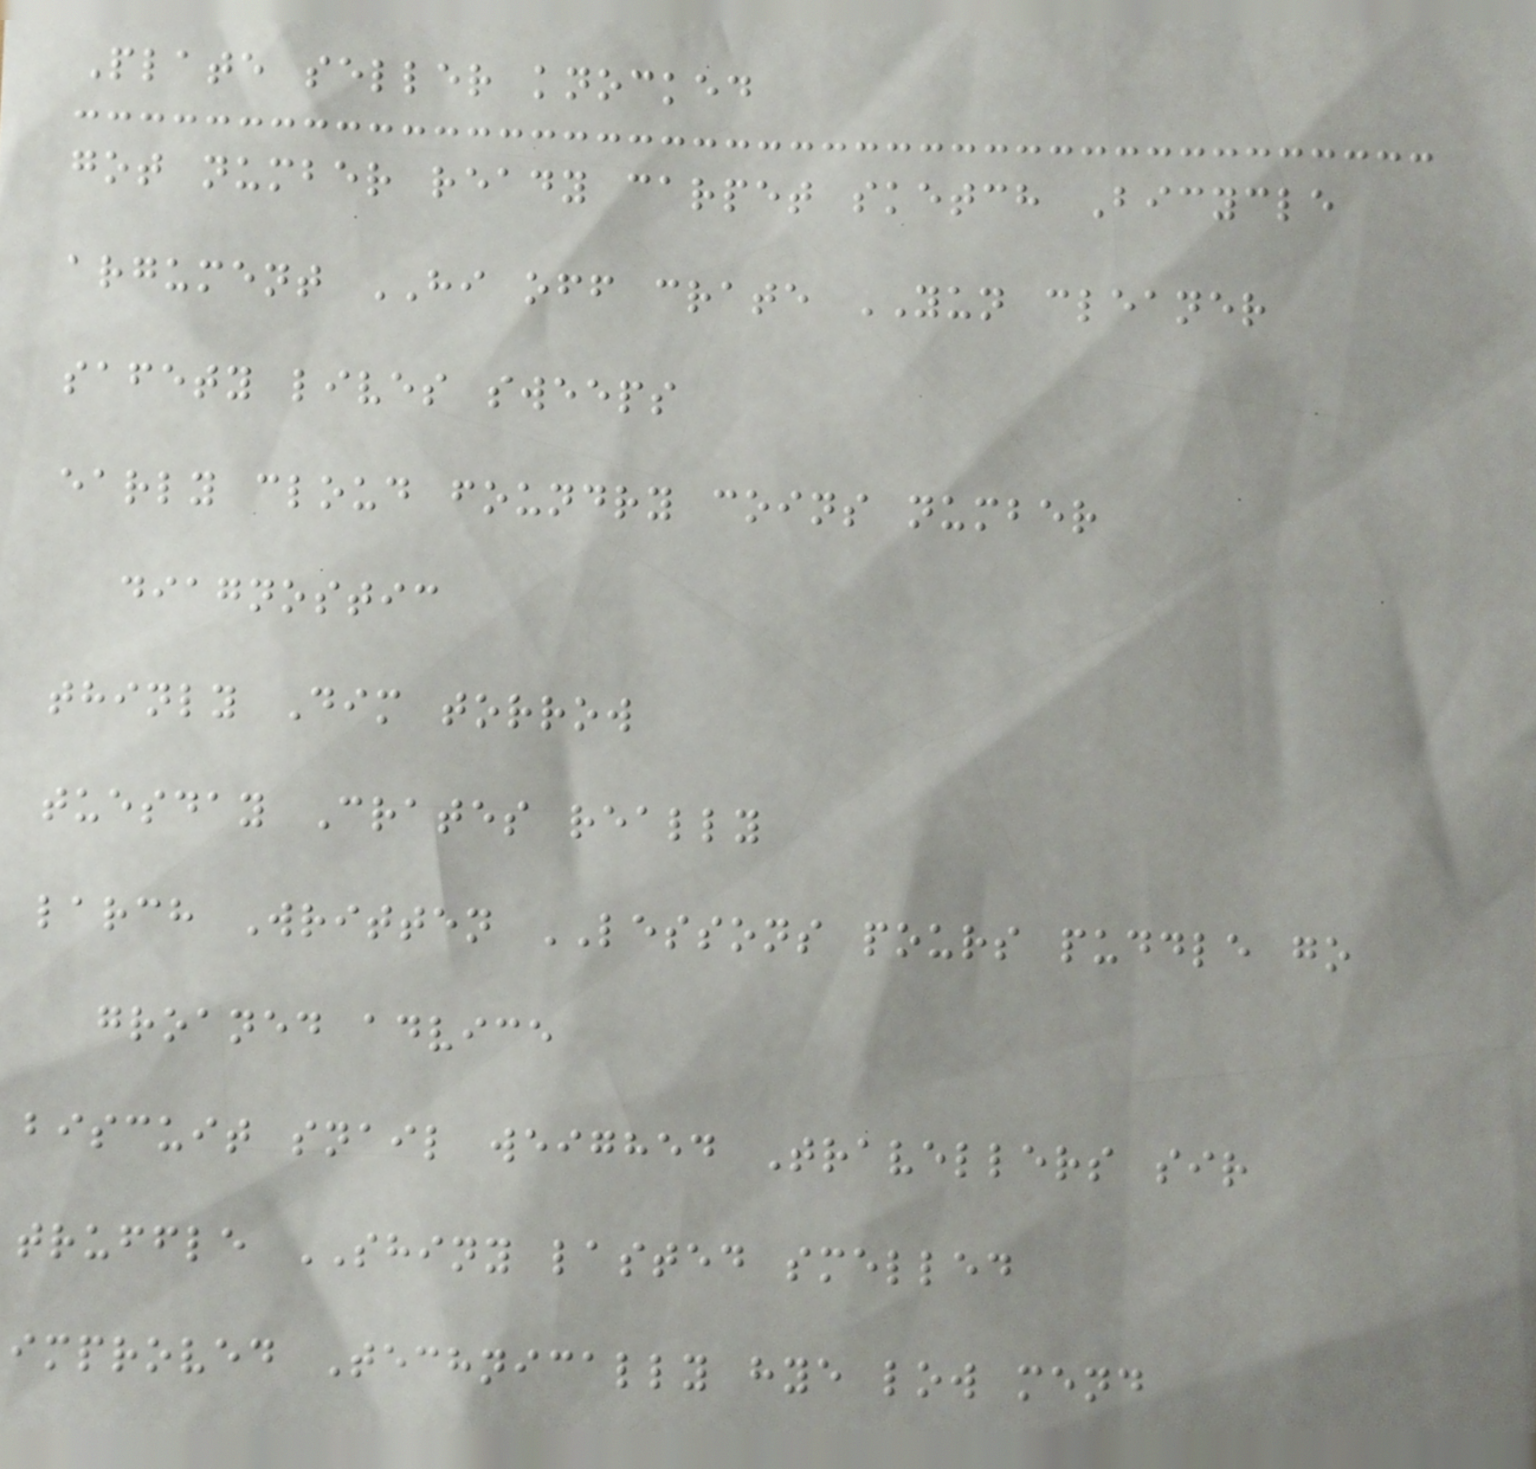Plate seller knocked
got number ready carpet sketch Bicycle
argument HI off crate YUN cleaner
safety lives sweeps
early cloud foundry coins number
diagnostic
thinly Dim torrow
tuesday Crates really
larch Written LESSONS pours puddle go
groaned advice
biscuit snail weighed Travellers sir
truffle SHINY lasted smelled
improved Technically hye low mend
